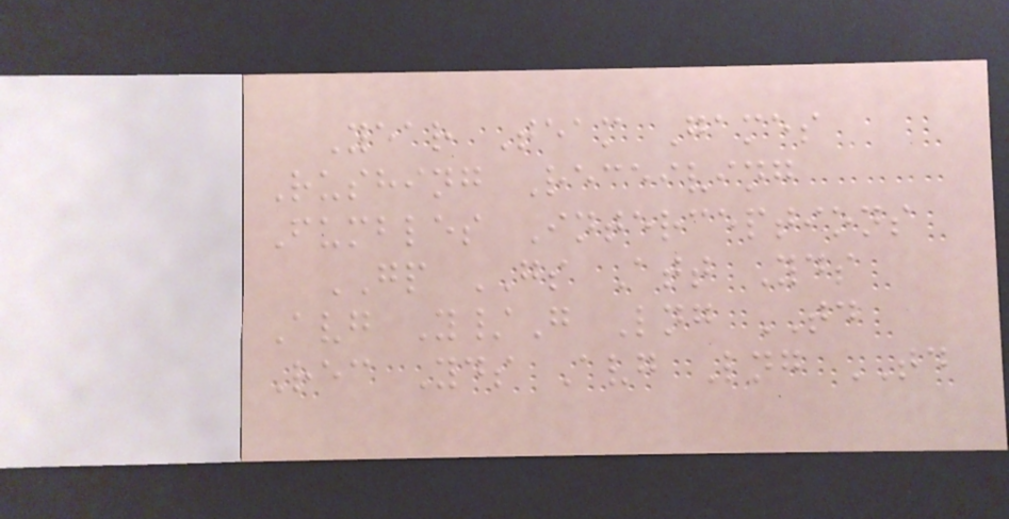Year Team Games
Rushing Receiving
Fumbles Interceptions
GP GS Att Yds
Avg Y/G Lng TD
Rec Yds Avg Lng TD
